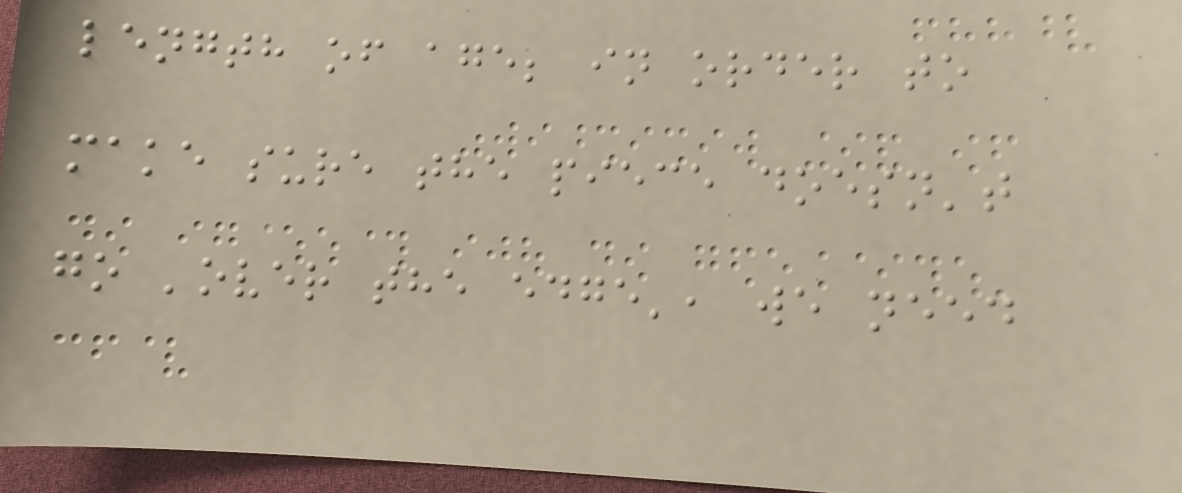length of age; in order to
make sure the piece doesn't
go 'over the edge', we need
